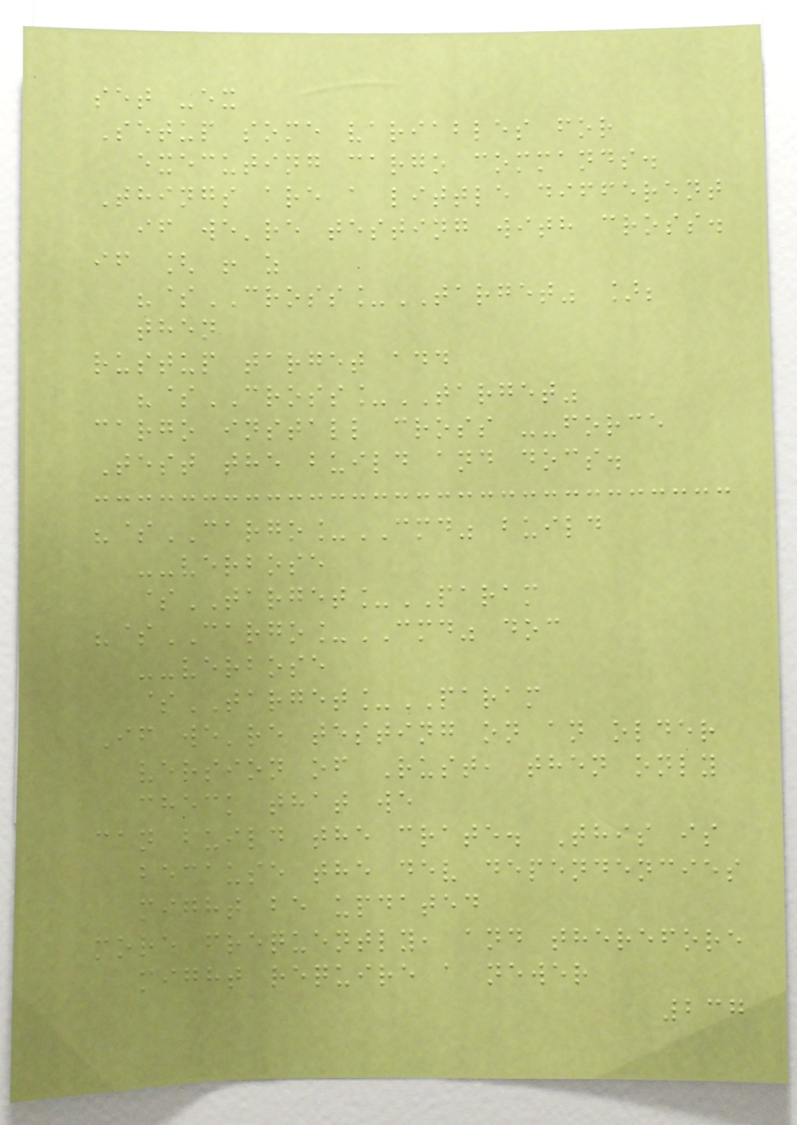set -ex
Setup some variables for
executing cargo commands.
Things are a little different
if we're testing with cross.
if [ ! z
"$CROSS_TARGET" ];
then
rustup target add
"$CROSS_TARGET"
cargo install cross --force
Test the build and docs.
"$CARGO_CMD" build
--verbose
$TARGET_PARAM
"$CARGO_CMD" doc
--verbose
$TARGET_PARAM
If we're testing on an older
version of Rust, then only
check that we
can build the crate. This is
because the dev dependencies
might be updated
more frequently, and therefore
might require a newer
237
